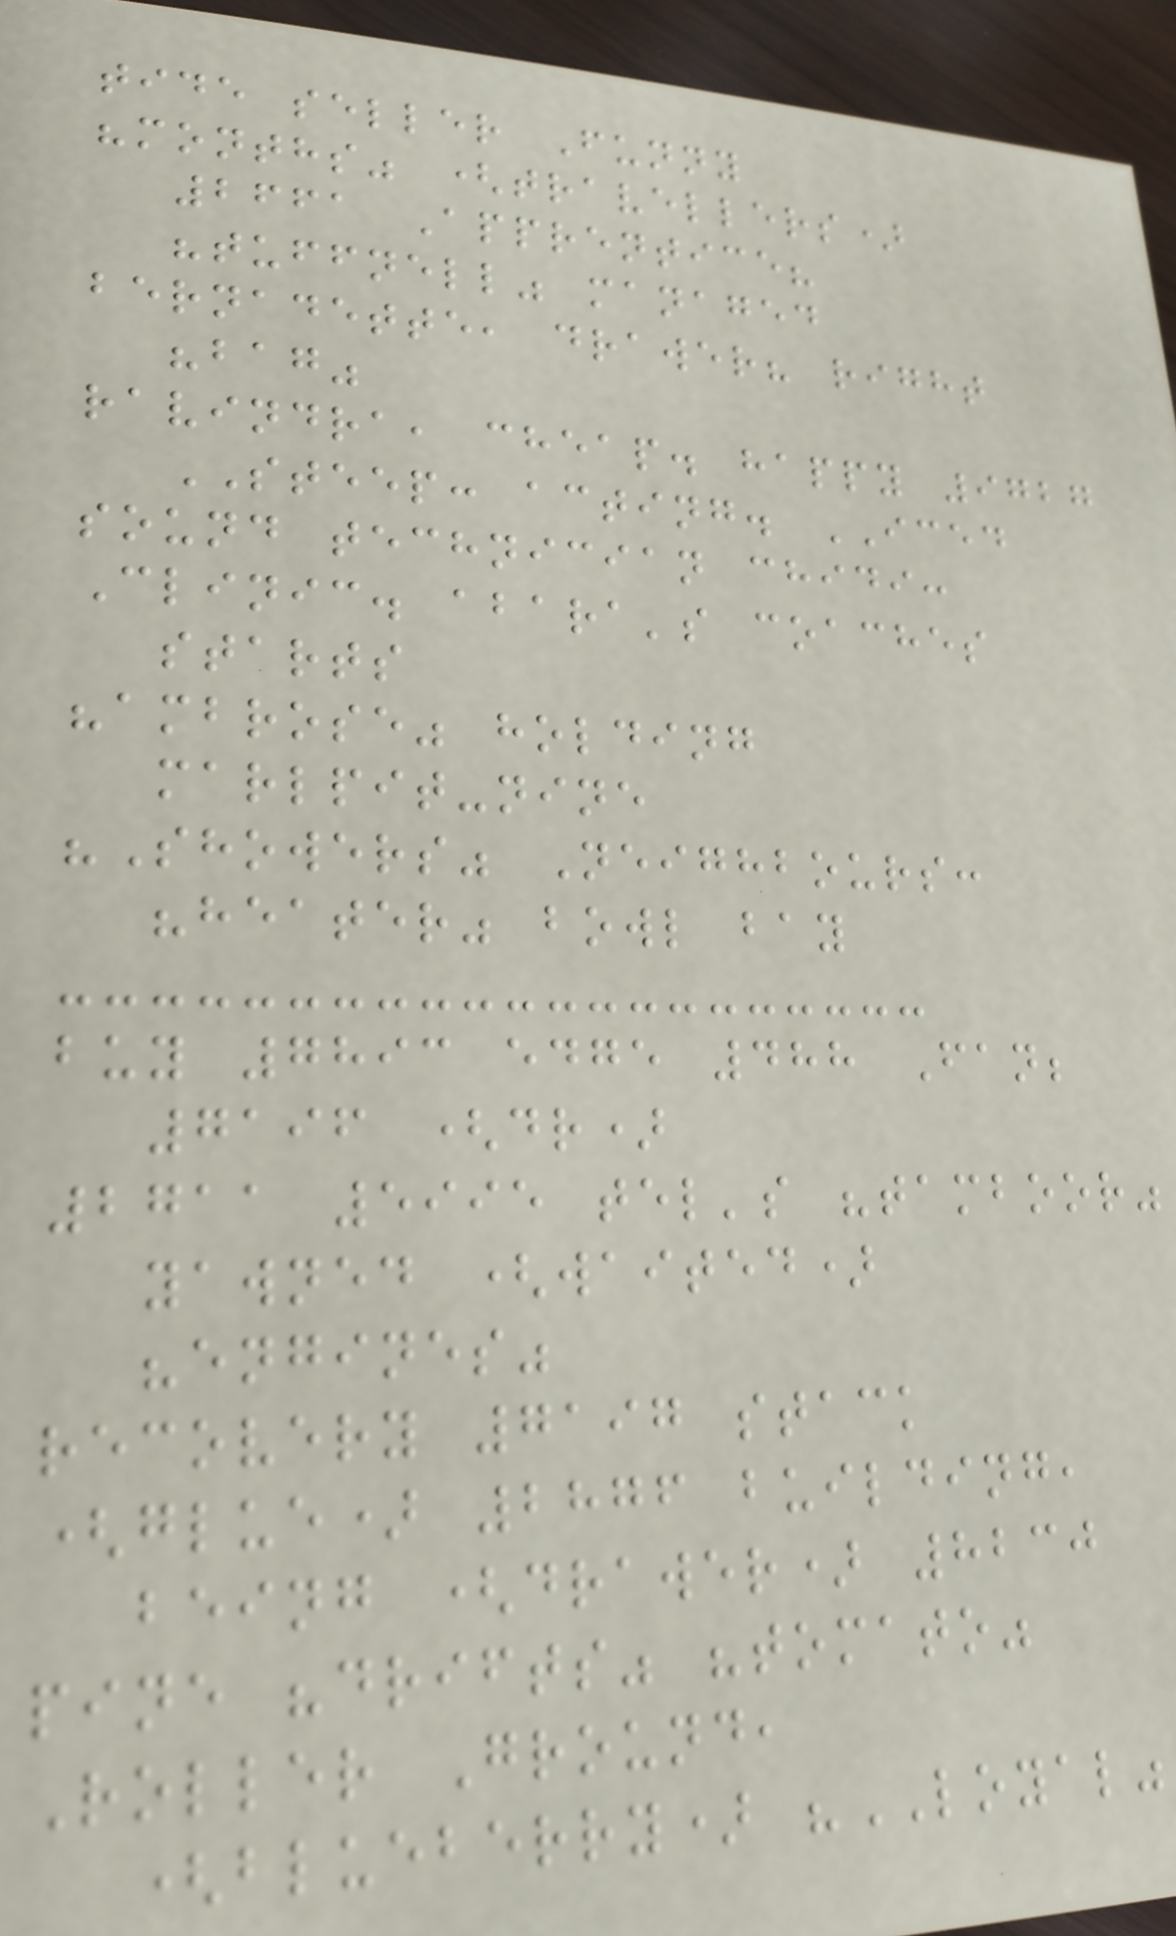tide seller Funny
"months" (travellers)
2661 Apprentice?
"tuffnell" managed
bernadette, drawer? right
"bag"
ravindra, cheap. happy 9727
STEEP: acting. ICED
sound technician chidi:
Clinic. abara's coaches
starts
"ambrose" holding
marlpit-nine
"Showers" Neighbours:
"heater" bowl bay
buy 7893 edge 488 Fan;
7196 (dr)
2711 5995 tel's "tamboor"
yawned (waited)
"engines"
recovery 7197 stack
(glue) 2876 building,
being (drawer) 8230
pine "drifts" "tomato"
Roller Ground,
(blueberry) "LOYAL"
